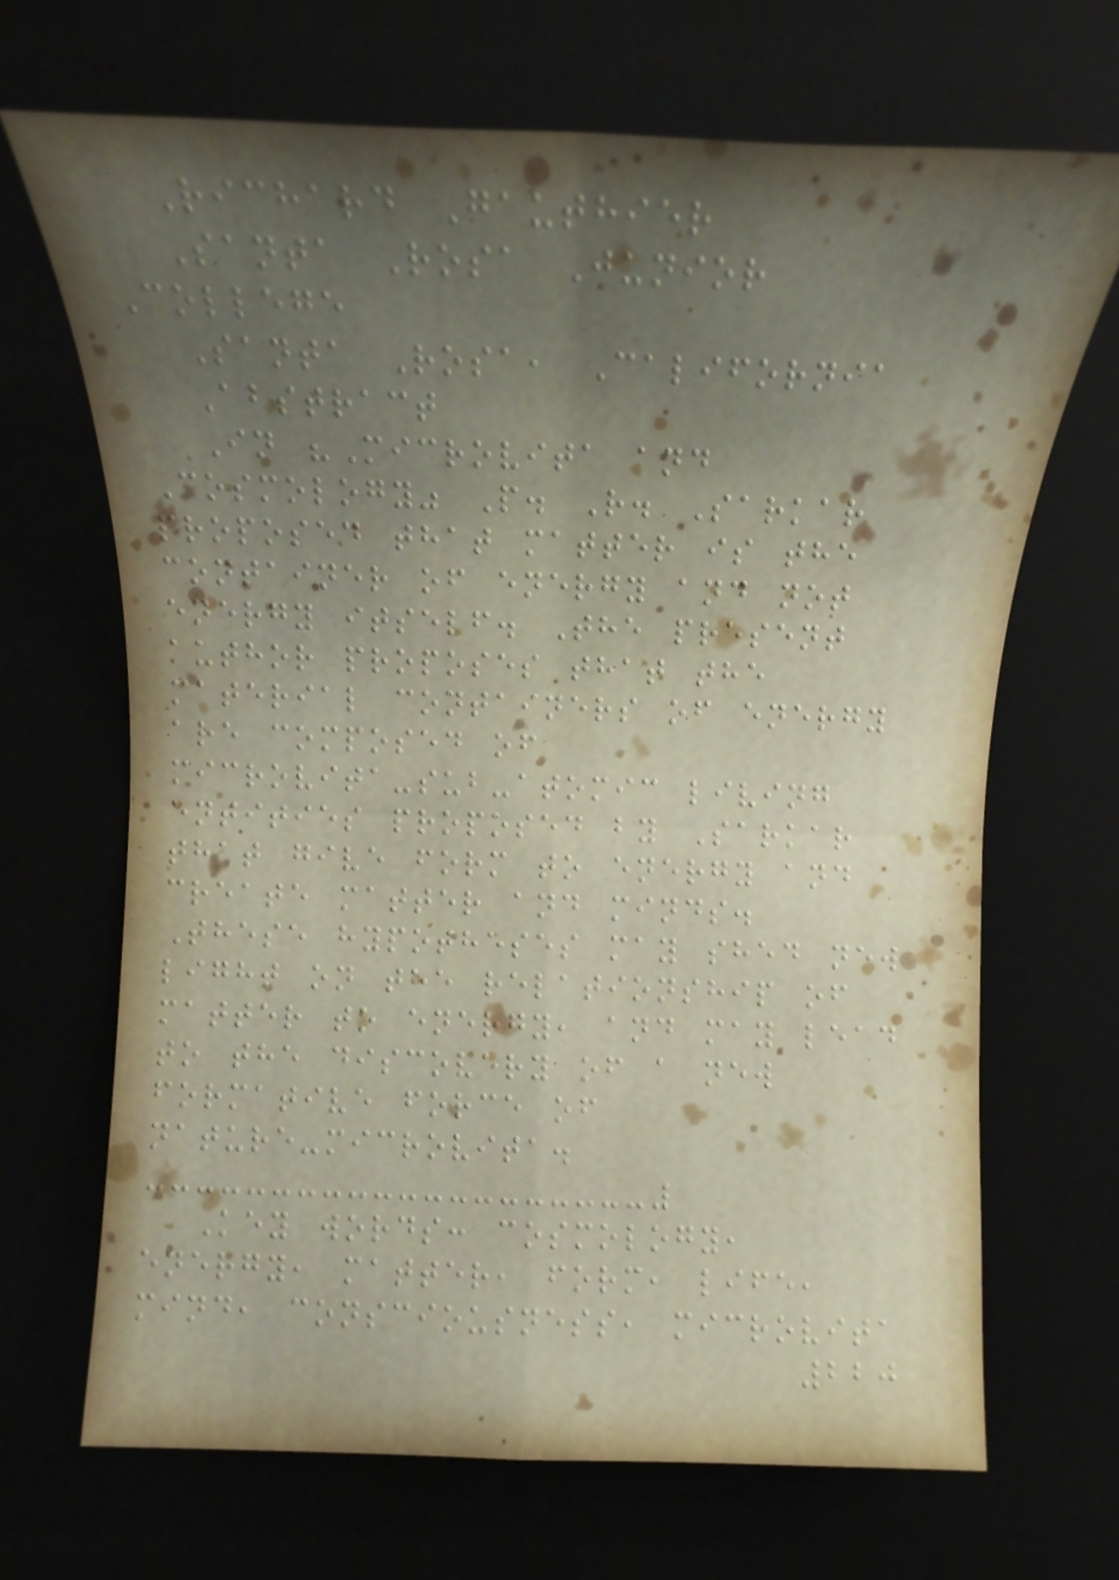Richard Gauthier
Santa Rosa Junior
College
Santa Rosa, California
Abstract
In "Microvita and
Cosmology" P. R. Sarkar
proposed that matter is the
container of energy and not
energy itself. The present
author proposes that the
material containers of energy
are composed of
microvita-sub-atomic living
entities proposed by Sarkar
that give form to energy and
create matter and minds.
These hypotheses may shed new
light on the relationship of
matter to energy, and may lead
to the discovery of a new
formative force of
nature-microvita.
Key words: cosmology,
energy, matter, form, life,
mind, consciousness, microvita
220
